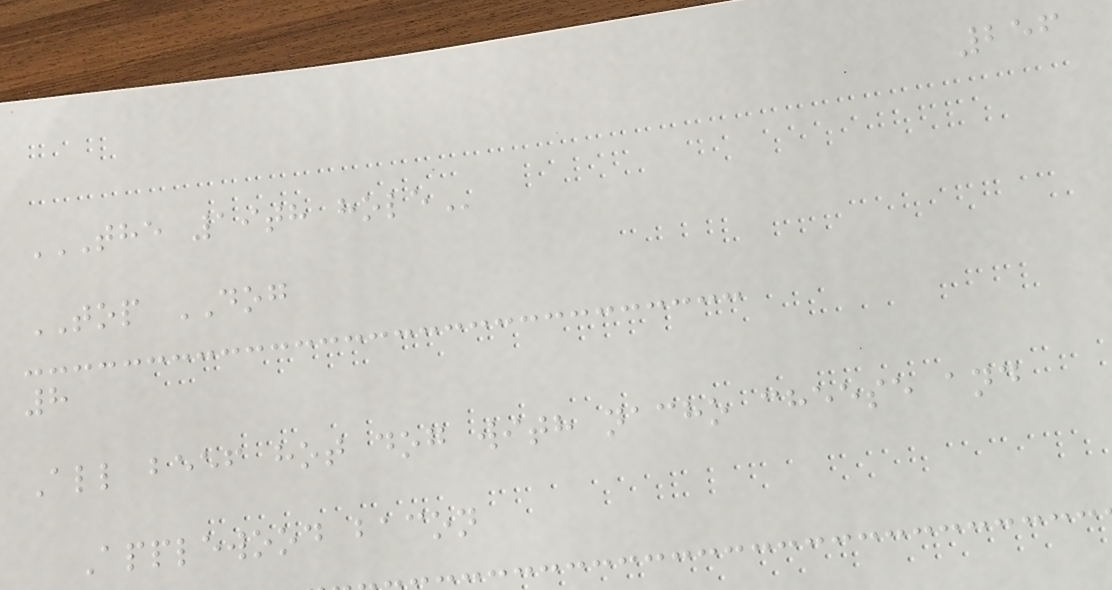256
THE 19TH HOLE
TOP DOG
8
All beef hot dog with nacho cheese and
Applewood bacon
